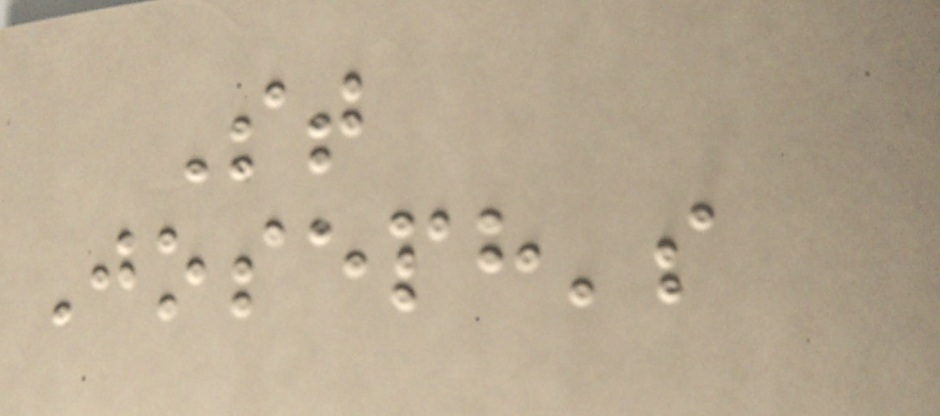St
Joseph's
